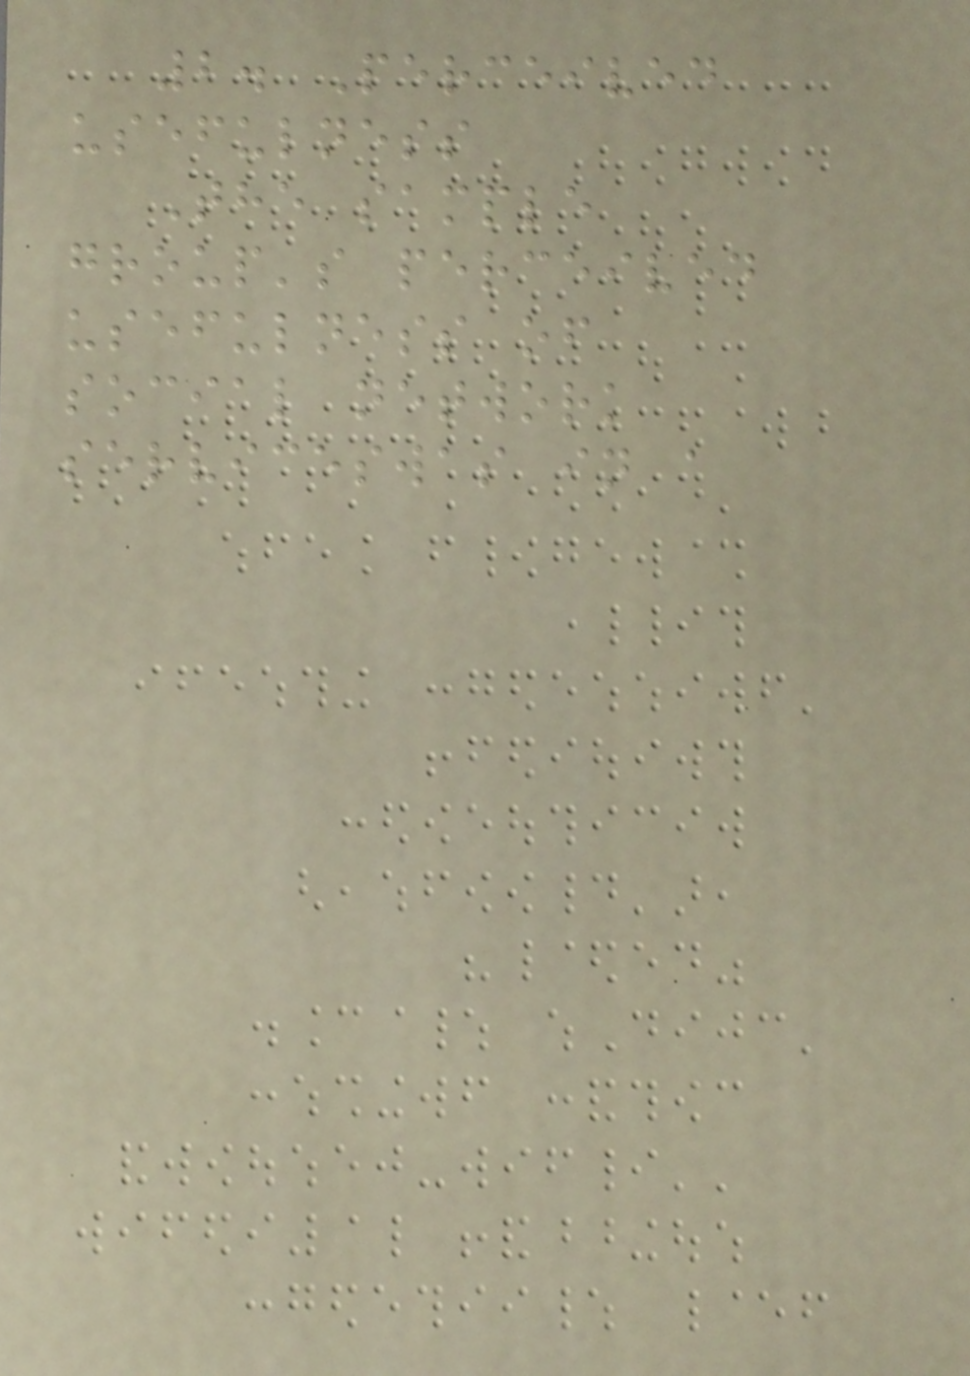2. Perceived
usefulness
The sample
group's perceived
usefulness of
social network
serviceswas in a
